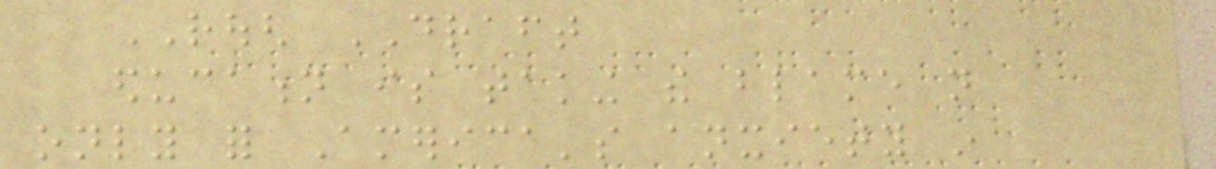ROUGH DRAFT
education is taking the blame not
only for America's anxiety in
